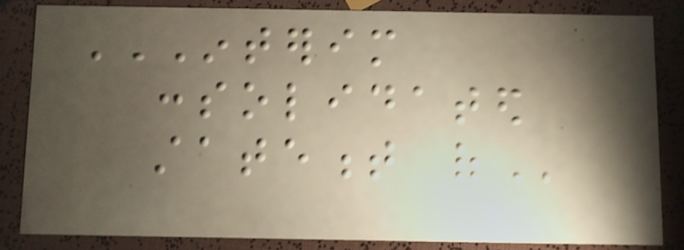INTERIM
CONSOLIDATED
STATEMENT OF
